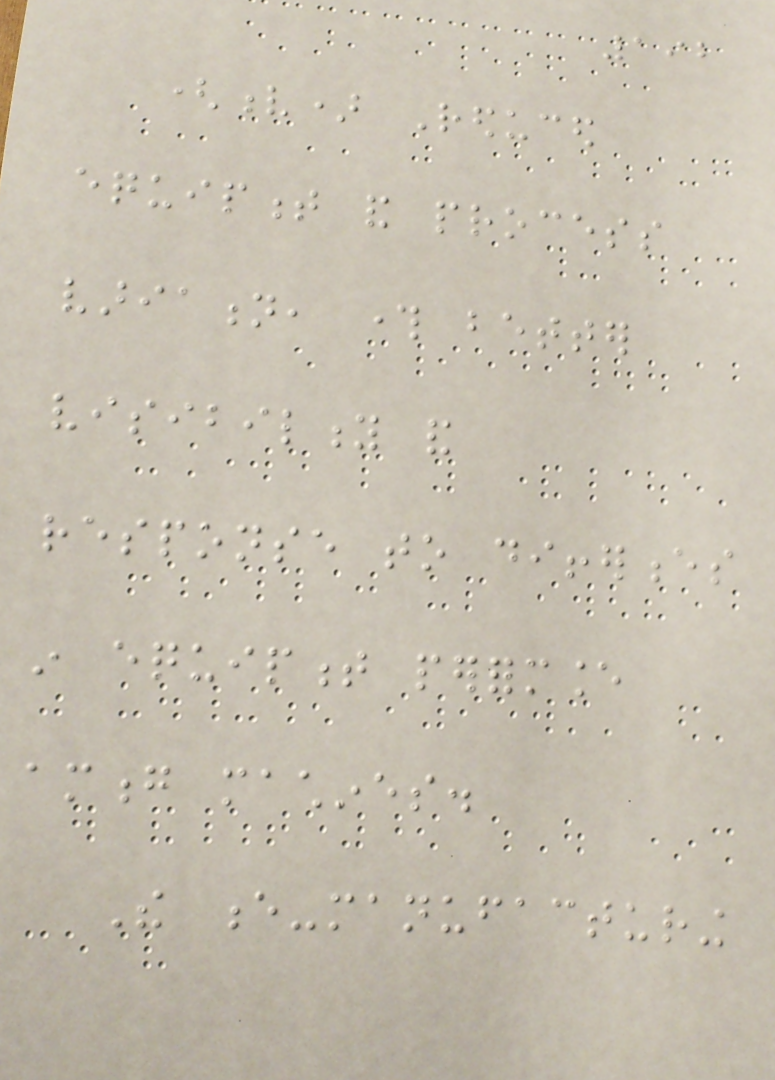192
(v) Reduced
equipment and process
variation, through better
visibility and
response to differences
in equipment performance
among machines.
The e-manufacturing
